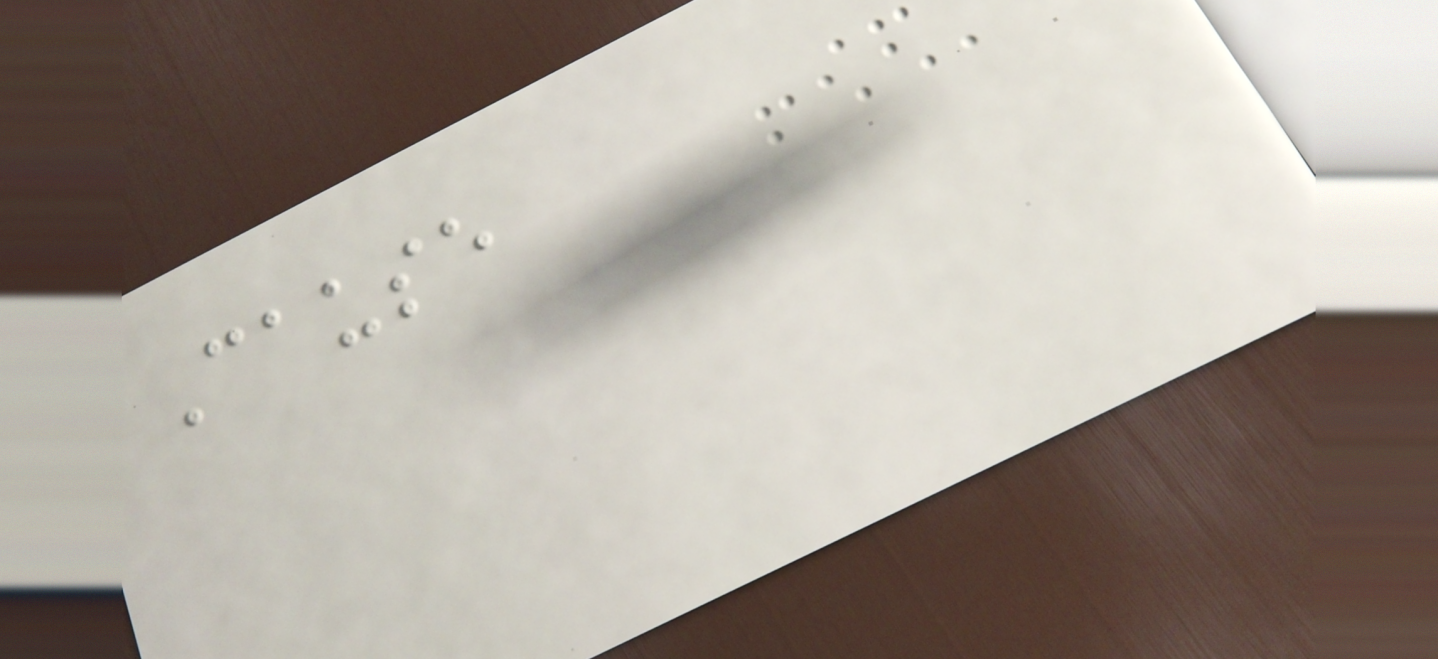Cause
